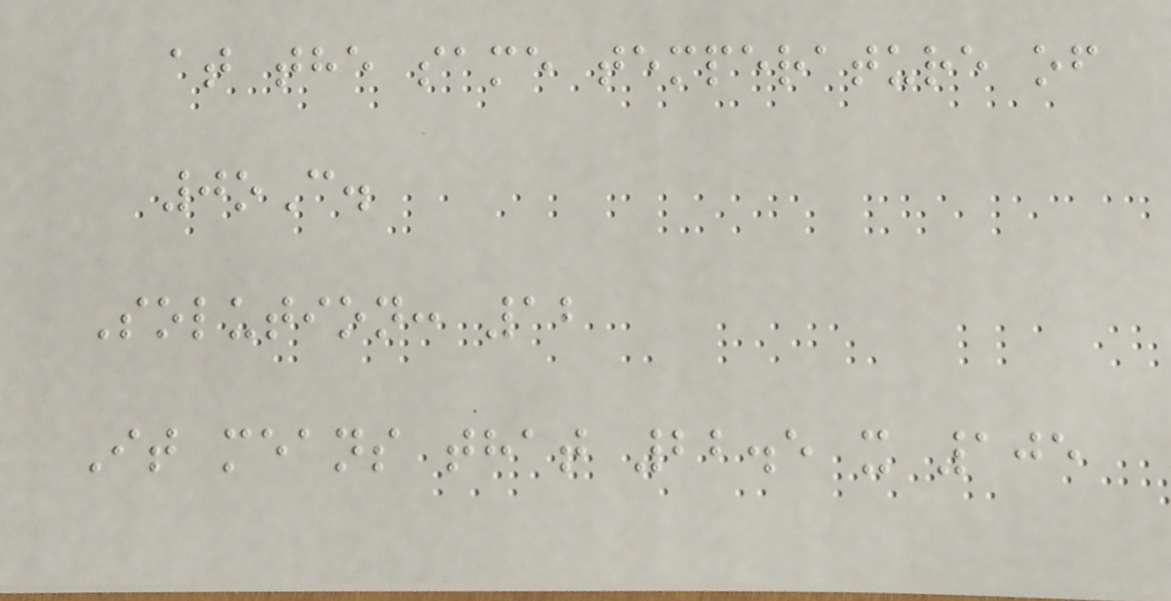at the same temperature of
0oC.
Solution: 12
It means that 22.5 x 105
